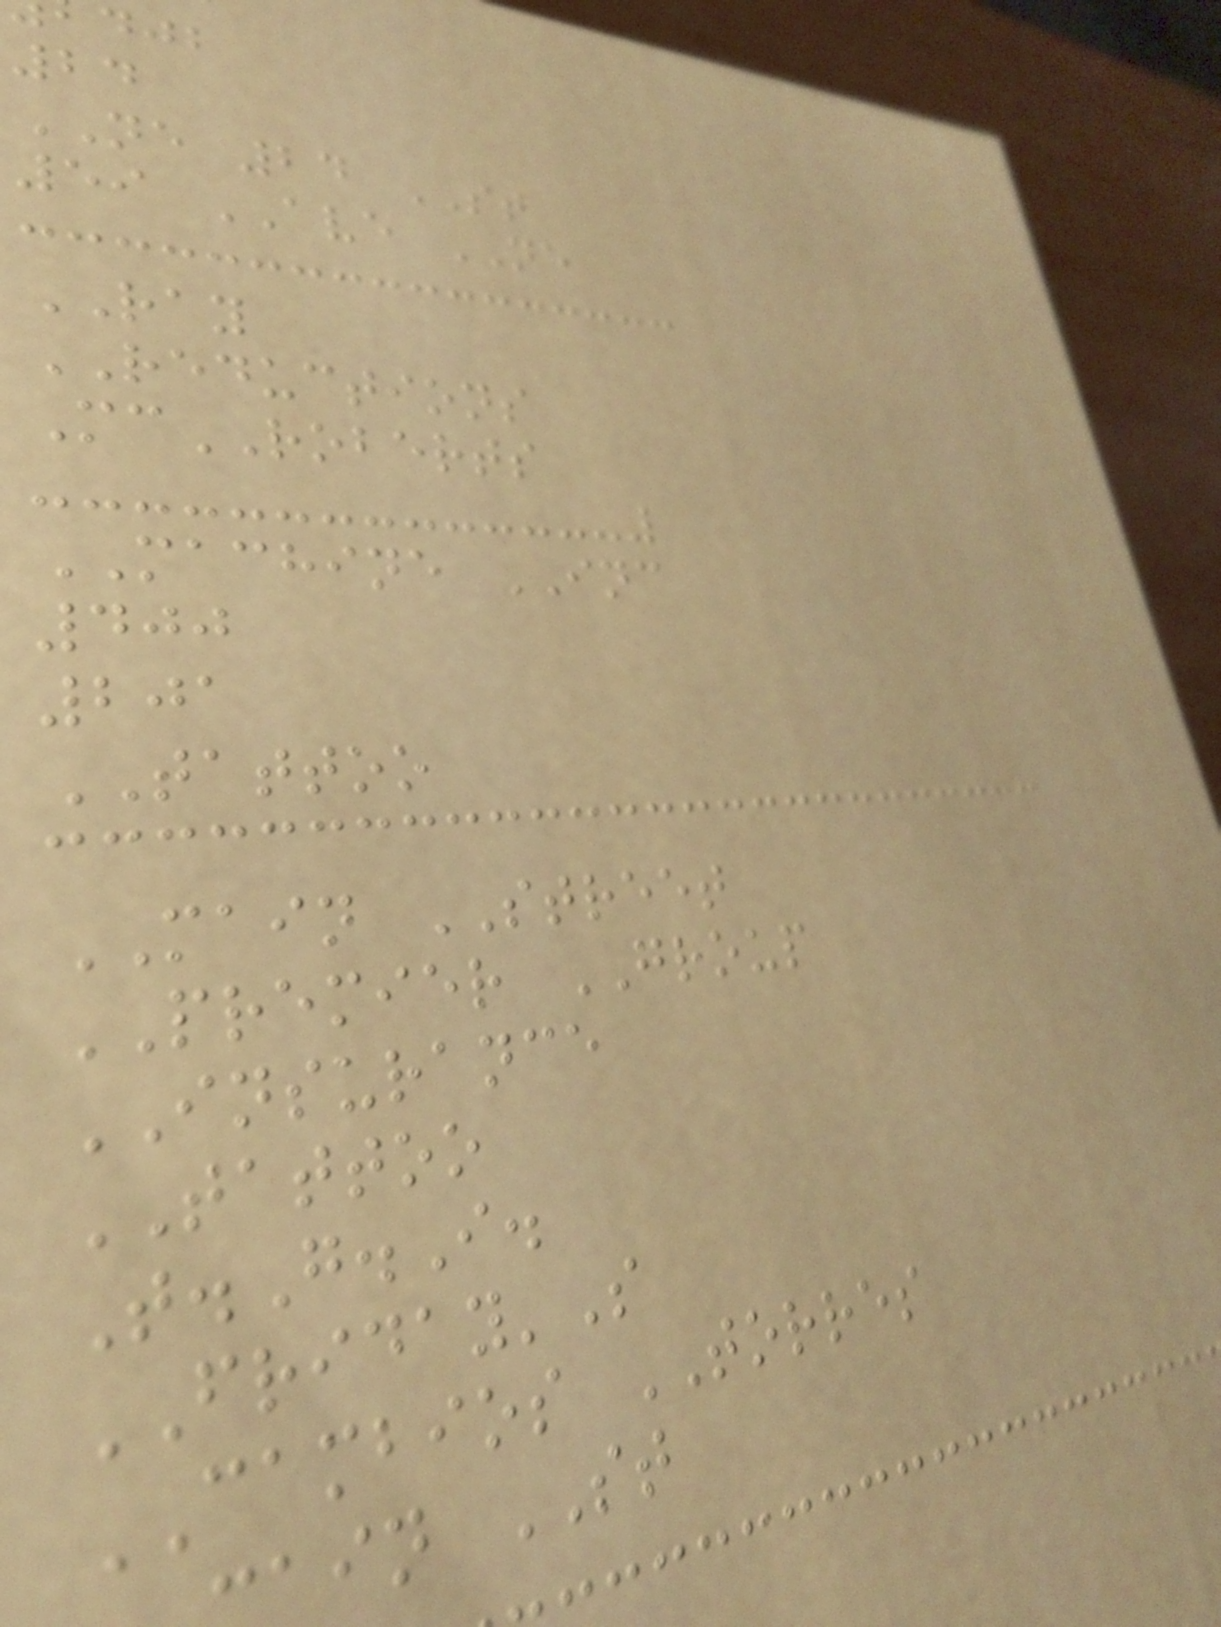24
NE 24 ST
59 AVE NE
RAY
REDUCTIONS
McROBERTS
MACHINE INC
400
201
TATTOO
MAIN STREET
PREMIER GROUP
INSURANCE
TATTOO
T.G.I.
FRIDAY'S
CAMBIOS TORRES
in ST
